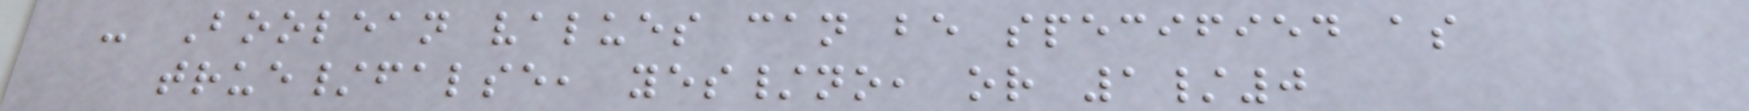- Boolean values can be specified as
true/false, yes/no, or 1/0
